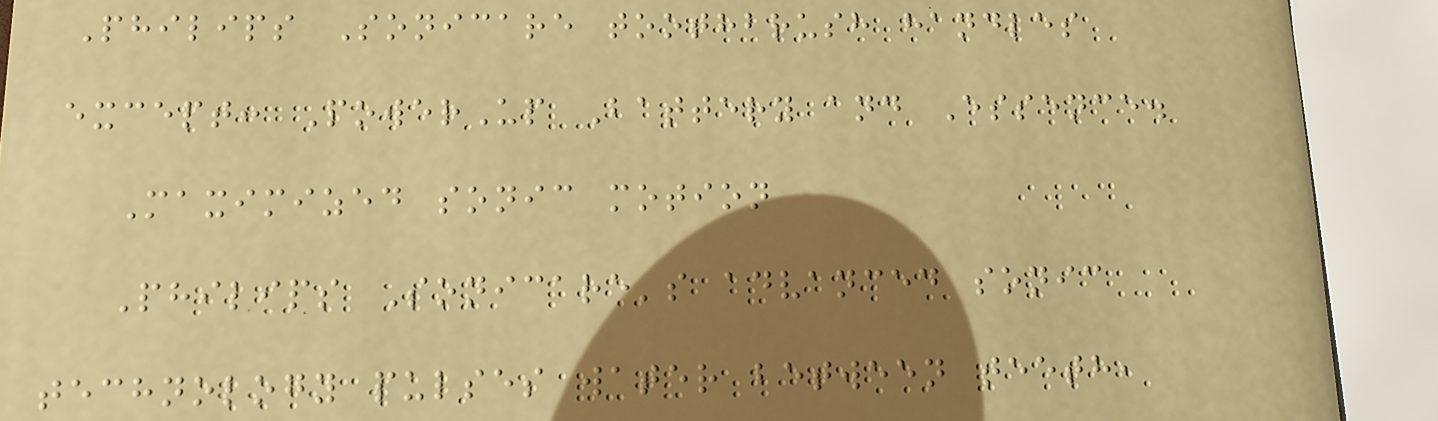Philips Sonicare toothbrush handles
except: PowerUp Battery and Essence.
Maximized sonic motion
Philips Sonicare's advanced sonic
technology pulses water between teeth,
